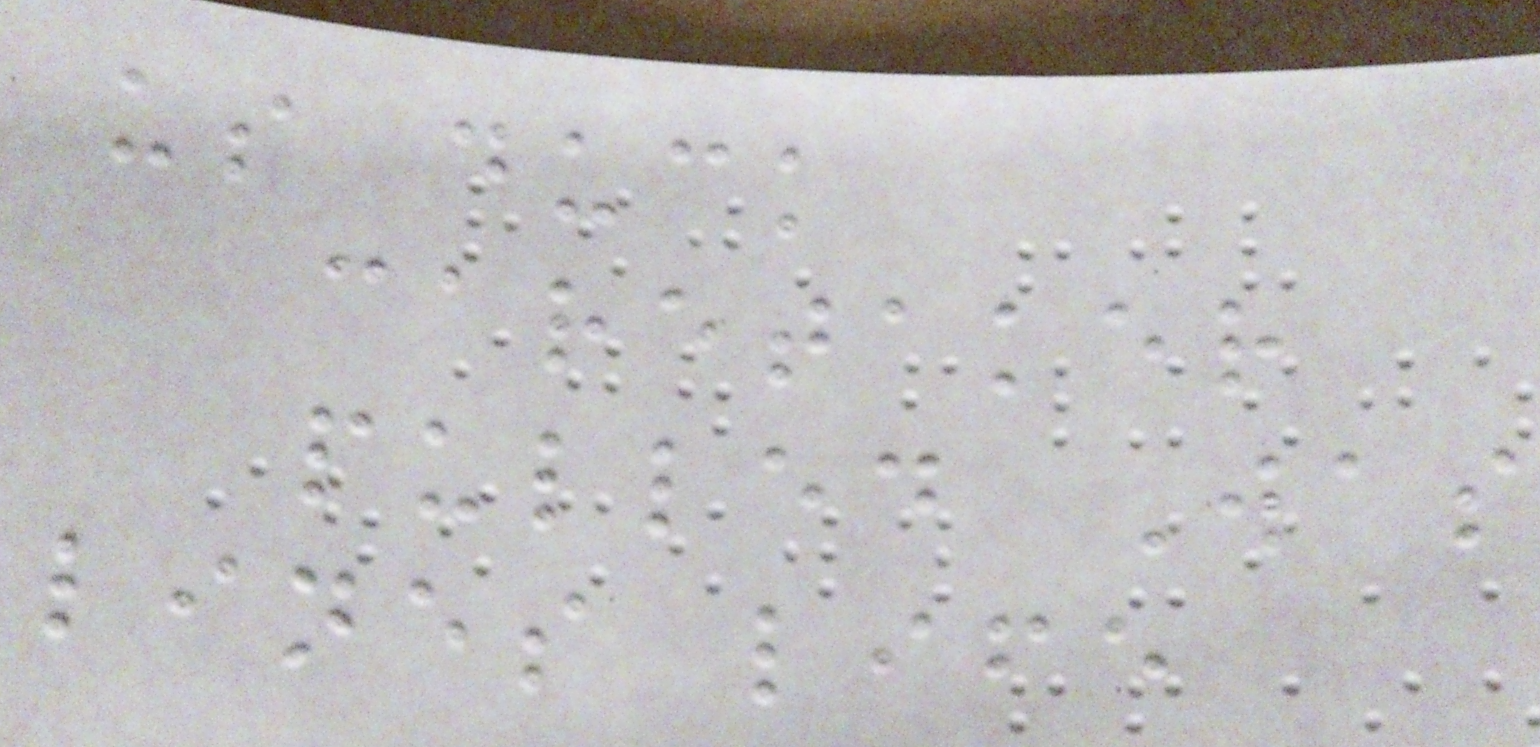us duck
caretaker
pulled Was
lines life
